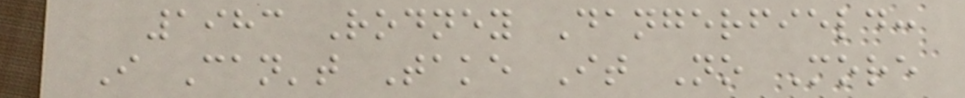1983 Rodney Dangerfield:
I Can't Take It No More
